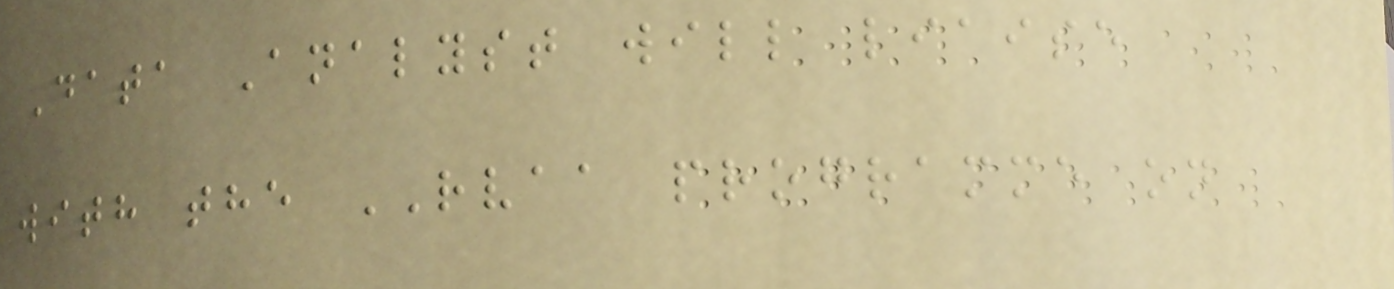Data Analyst will liaise
with the RVAA programme on
